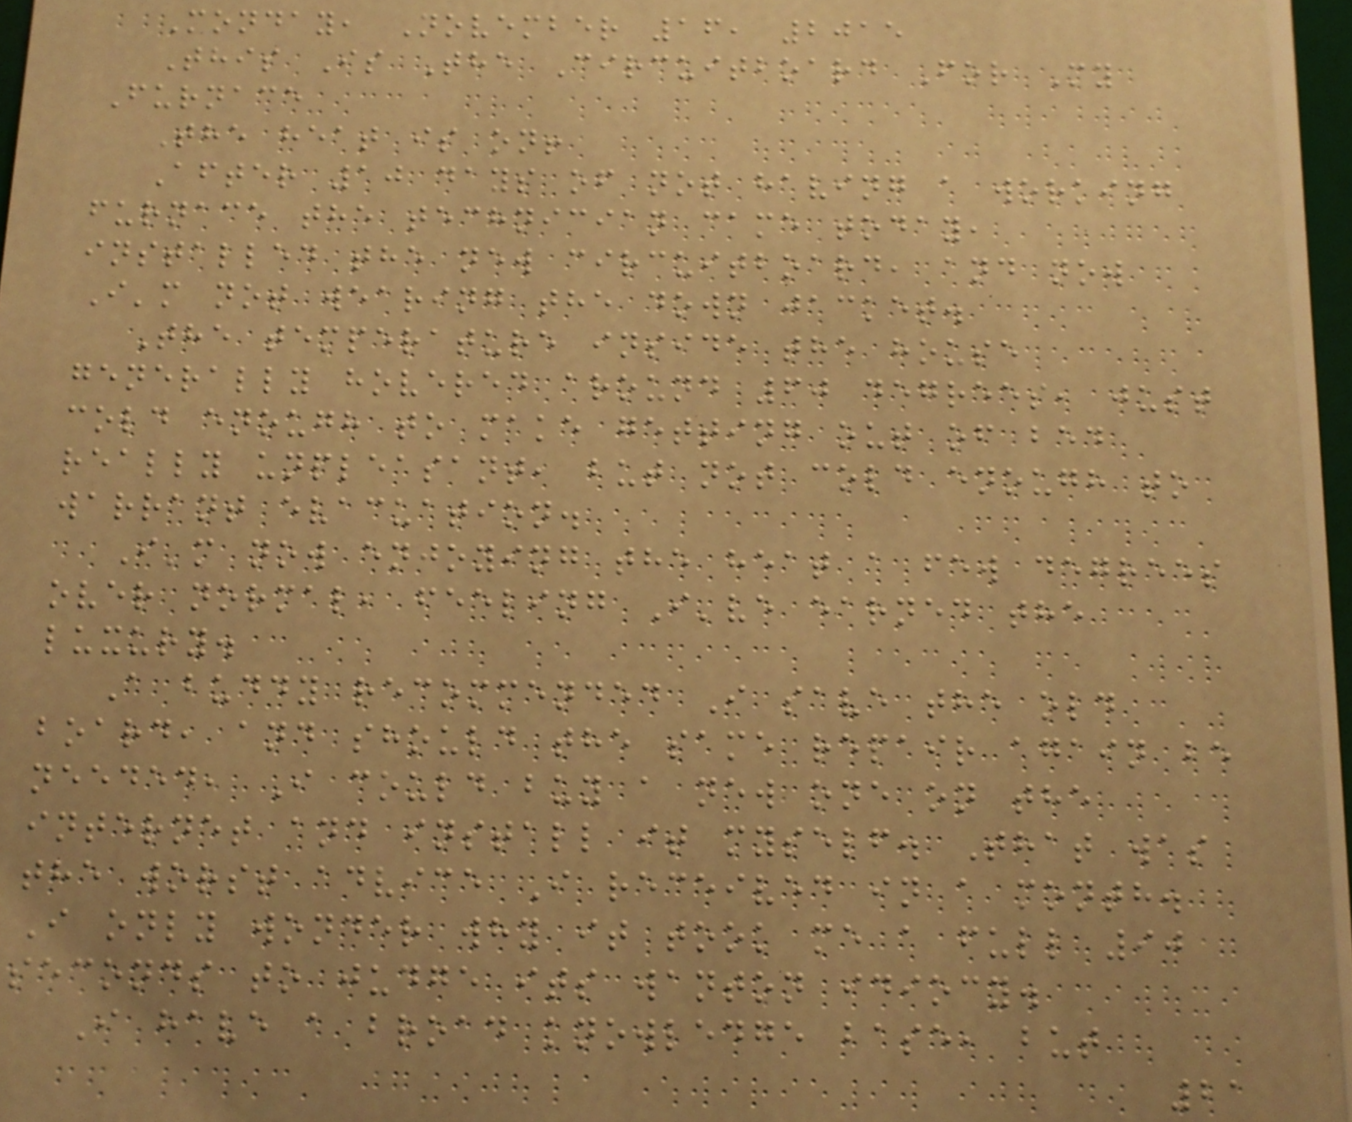Monday, November 16, 2015
This Is The Circuitboard For My
Furnace
The heat is on!
After 10 days of not having a working
furnace the technician came today,
installed the new circuitboard, and now
I'm not wearing the down jacket.
The temperature inside the house
generally hovered around 60 degrees, just
cold enough to make getting out of bed
really unpleasant, but not cold enough to
warrant evacuation.
I'm now enjoying the heat a few degrees
over normal, feeling I've earned the
luxury.
A buddy recommended I save the old
board, and should the same repair again be
needed, I could buy a new one on the
internet and install it myself. That was
the worst advice I received in a month.
I only wonder why it took me a full 90
seconds to judge its wanton idiocy.
I have a broad knowledge base, but
21
